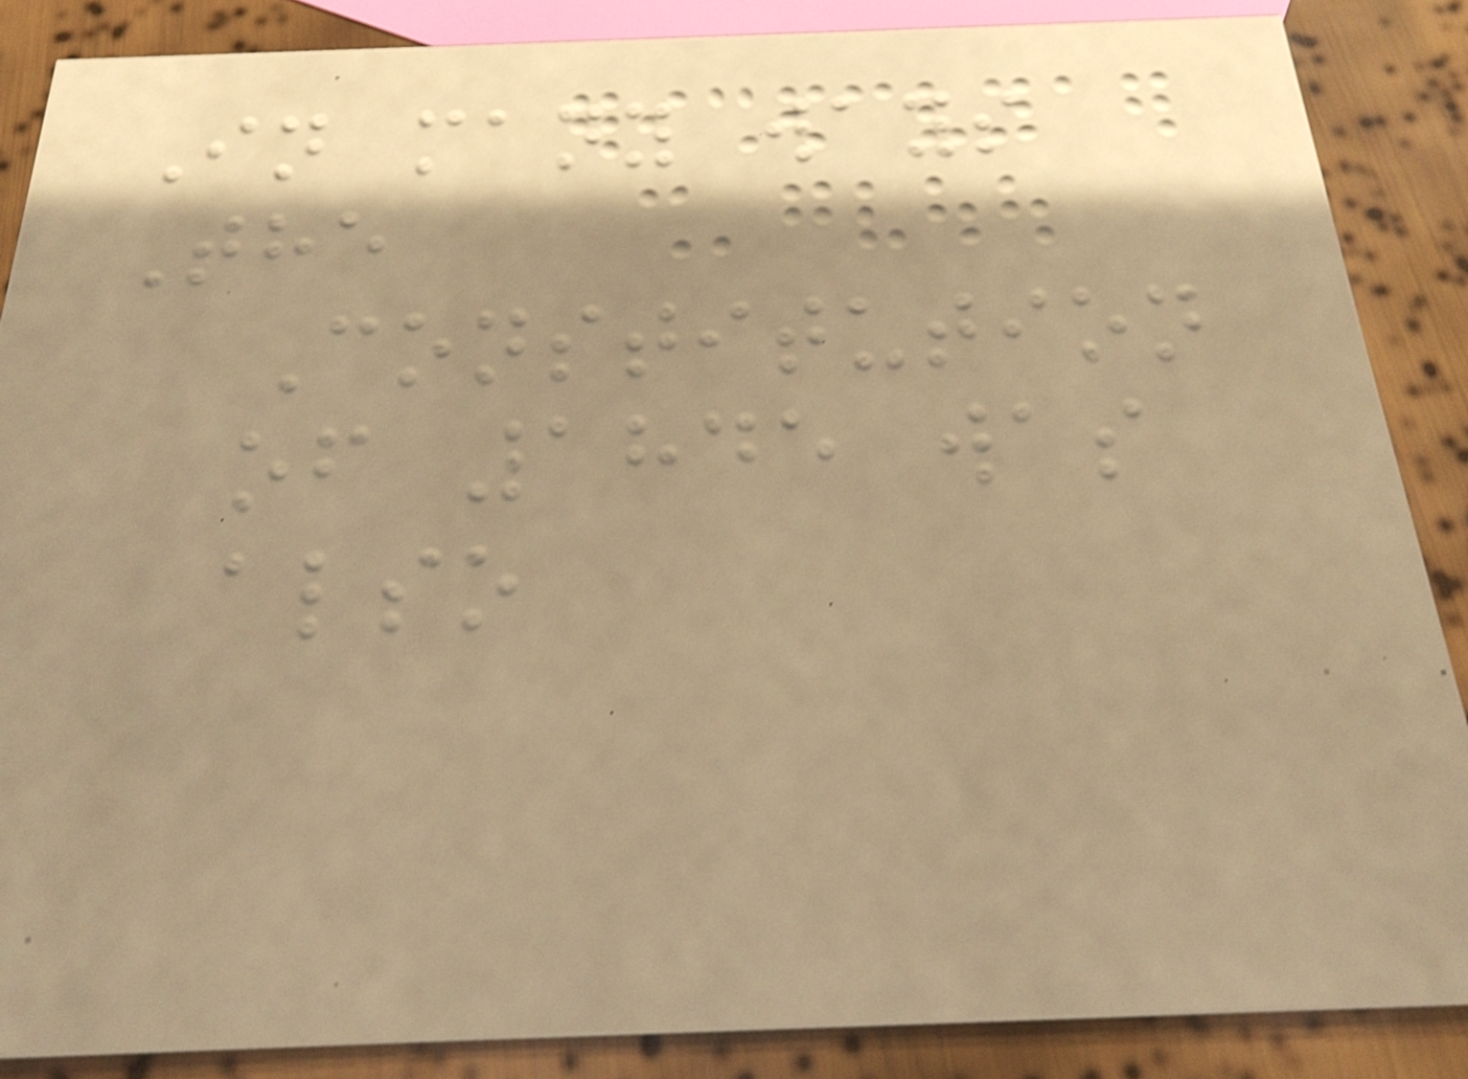In many ways
The
Constitution
of 1845 was
also
